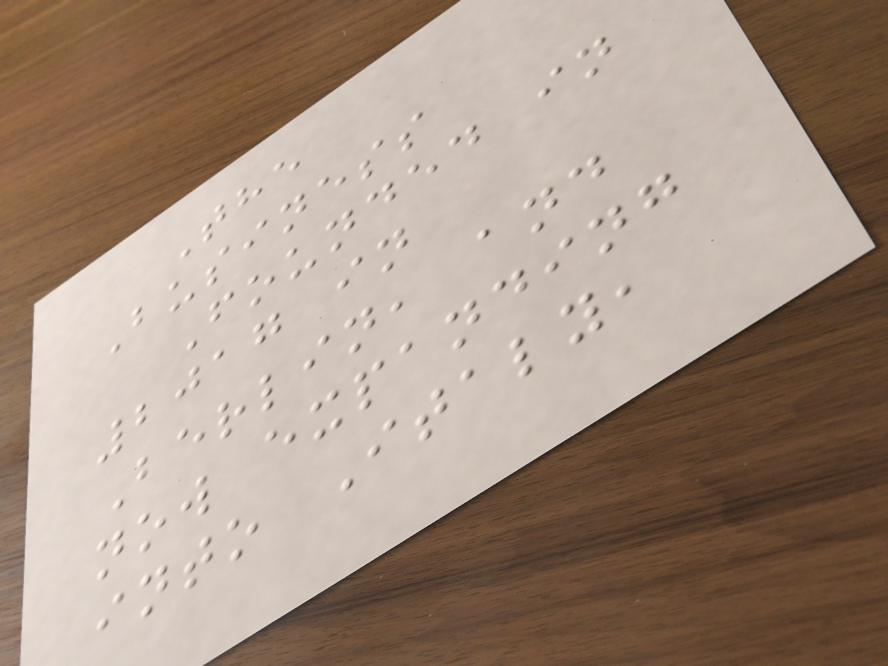The
Business
Founded in
2017 in
Berlin, and
now expanding
into Italy,
